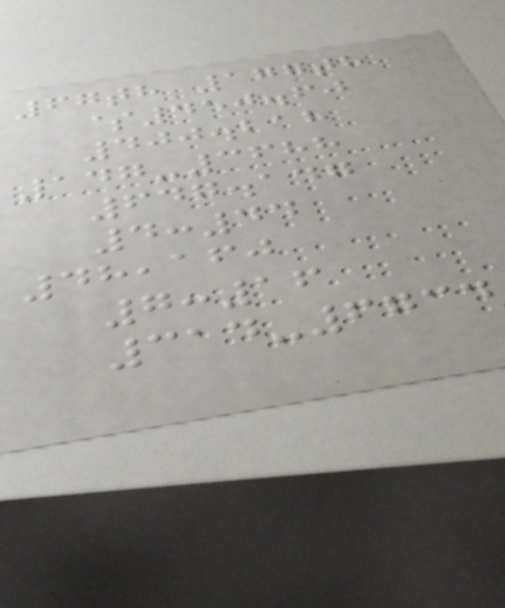67th 177th
$450.60
400.218
147-3688
647.147
4:44
48,160
7:16
314-6734
